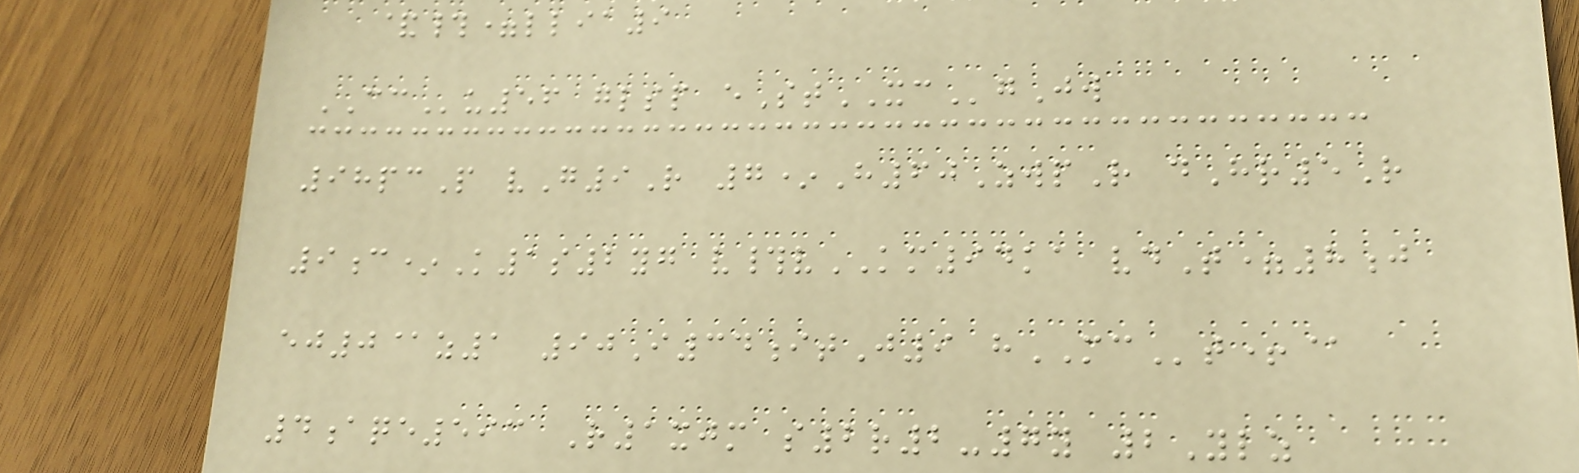&#=llia9
CCu56 glsp eStXCgJw
98pcP vG9R 7*H60ZwpR dHr5R
9c*K1s2yg v#vKM94ka vdT=8j
ej0@z1 90I34itJ9 hMCt+@
4aqe593 R1xjm s2r2-7y 2Ylz
